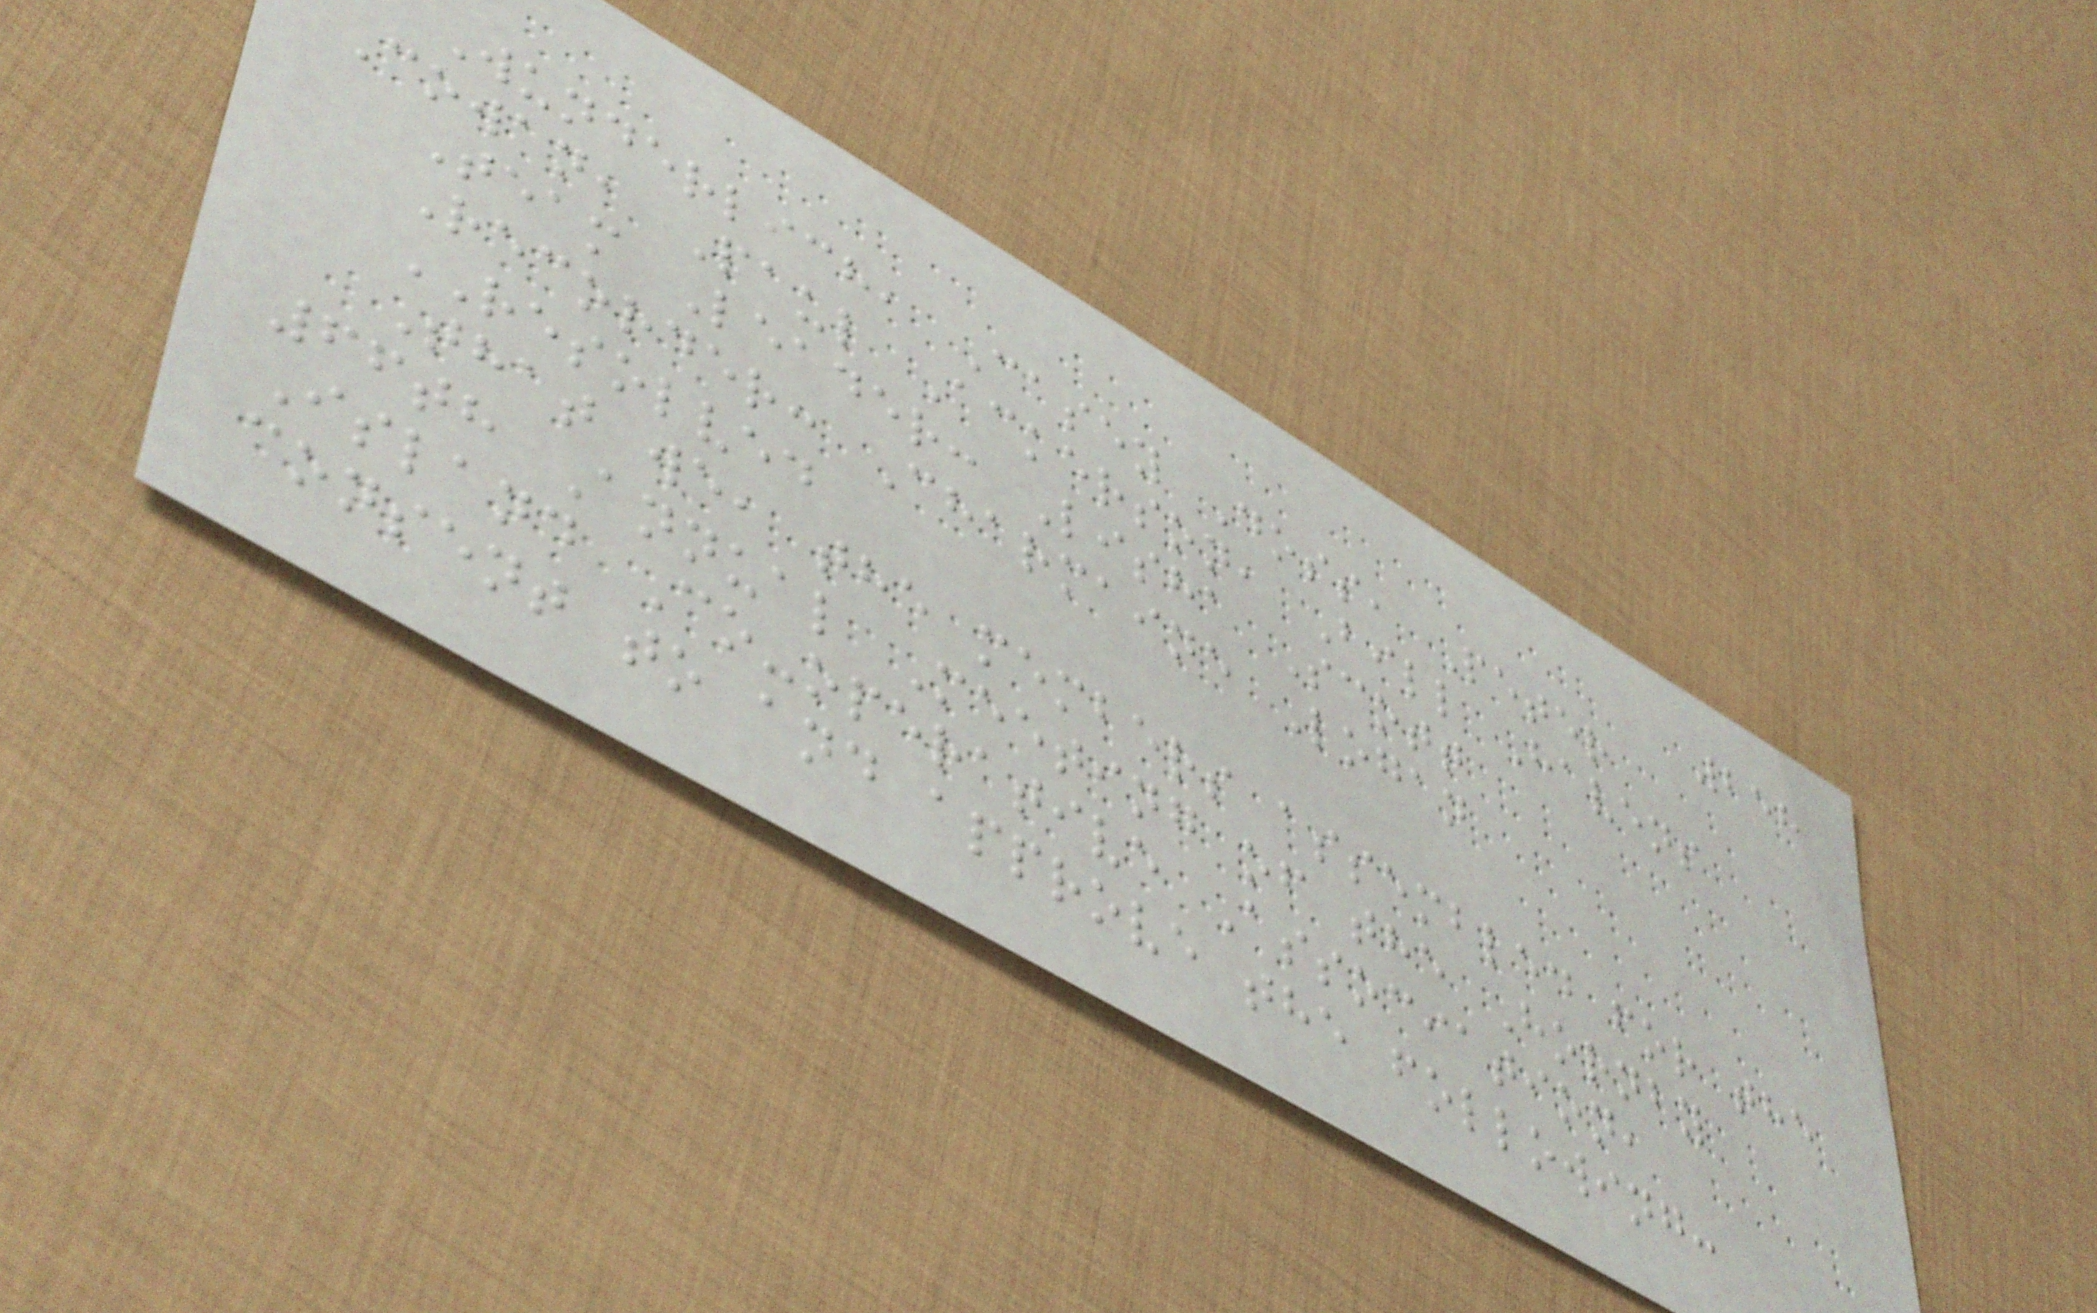258
Wunderlich, Casey Doss, Peter
Cowan, Paul Ackerson, Bill Havens
Team Leader: Lisha Scott
Recorder: Charmaine Logan
RESOLVED
That we, the members assembled for the
66th Annual Meeting of the Hornby
Island Co-operative Association,
consent to and approve the following:
